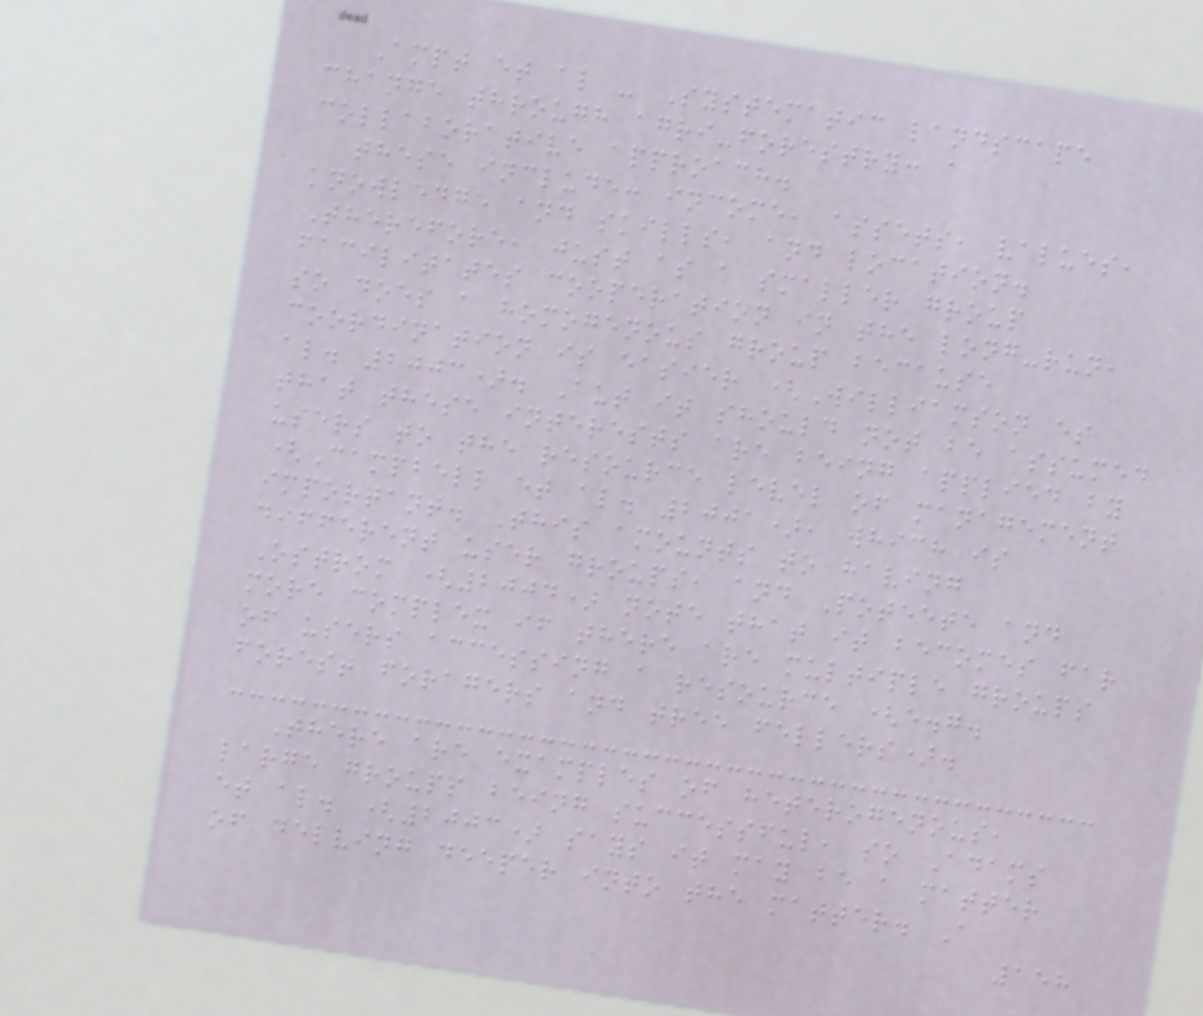Ampt et al - Systematic landscape
change through agri-forestry: a
collaborative approach.
these include: income, assets, values,
knowledge and skills, and location.
Therefore, just as a smaller group
facilitates cooperation in the long-run,
so does a homogenous group because
coordination is easier (Williamson et
al. 2003). But it should not be assumed
that these interests are being applied by
users to the resource level of management
(Campbell et al. 2001), which is
important. This amounts to having
different user groups, and Poteete and
Ostrom (2004) note that it becomes far
more complex if there are multiple groups
of users accessing a resource (e.g.
forest foragers and tree fellers).
There are examples of heterogenous,
large groups being successful, so Adams
et al. (2003) says it may be a matter
of delving deeper into the matter. A
158
